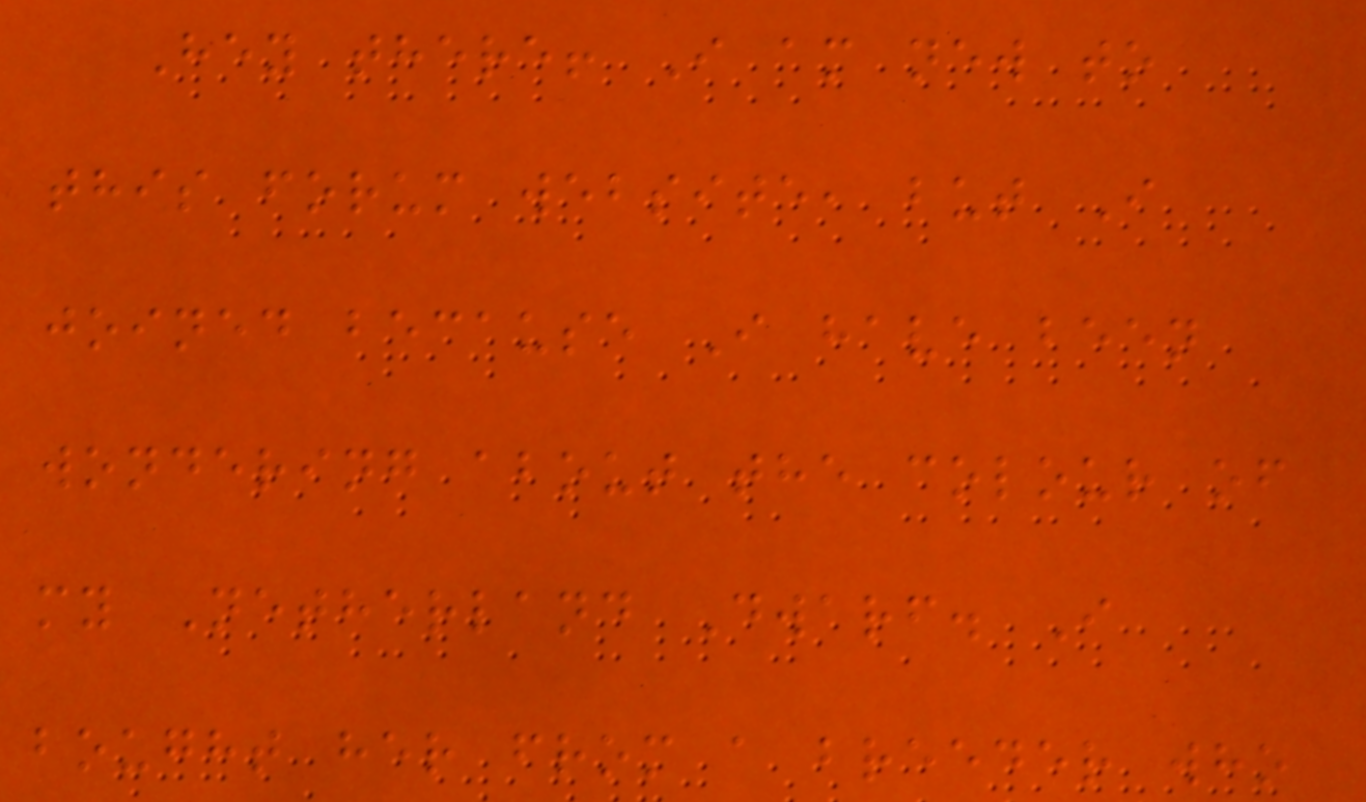Hey there! I am new to
this forum website, but I
joined because I have been
wondering about the colour of
my Netherland Dwarf. I
bought her from a breeder who
